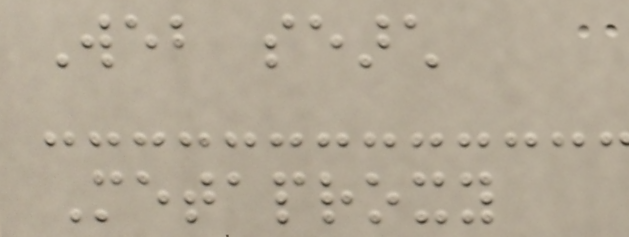Web search
Metaproxy
